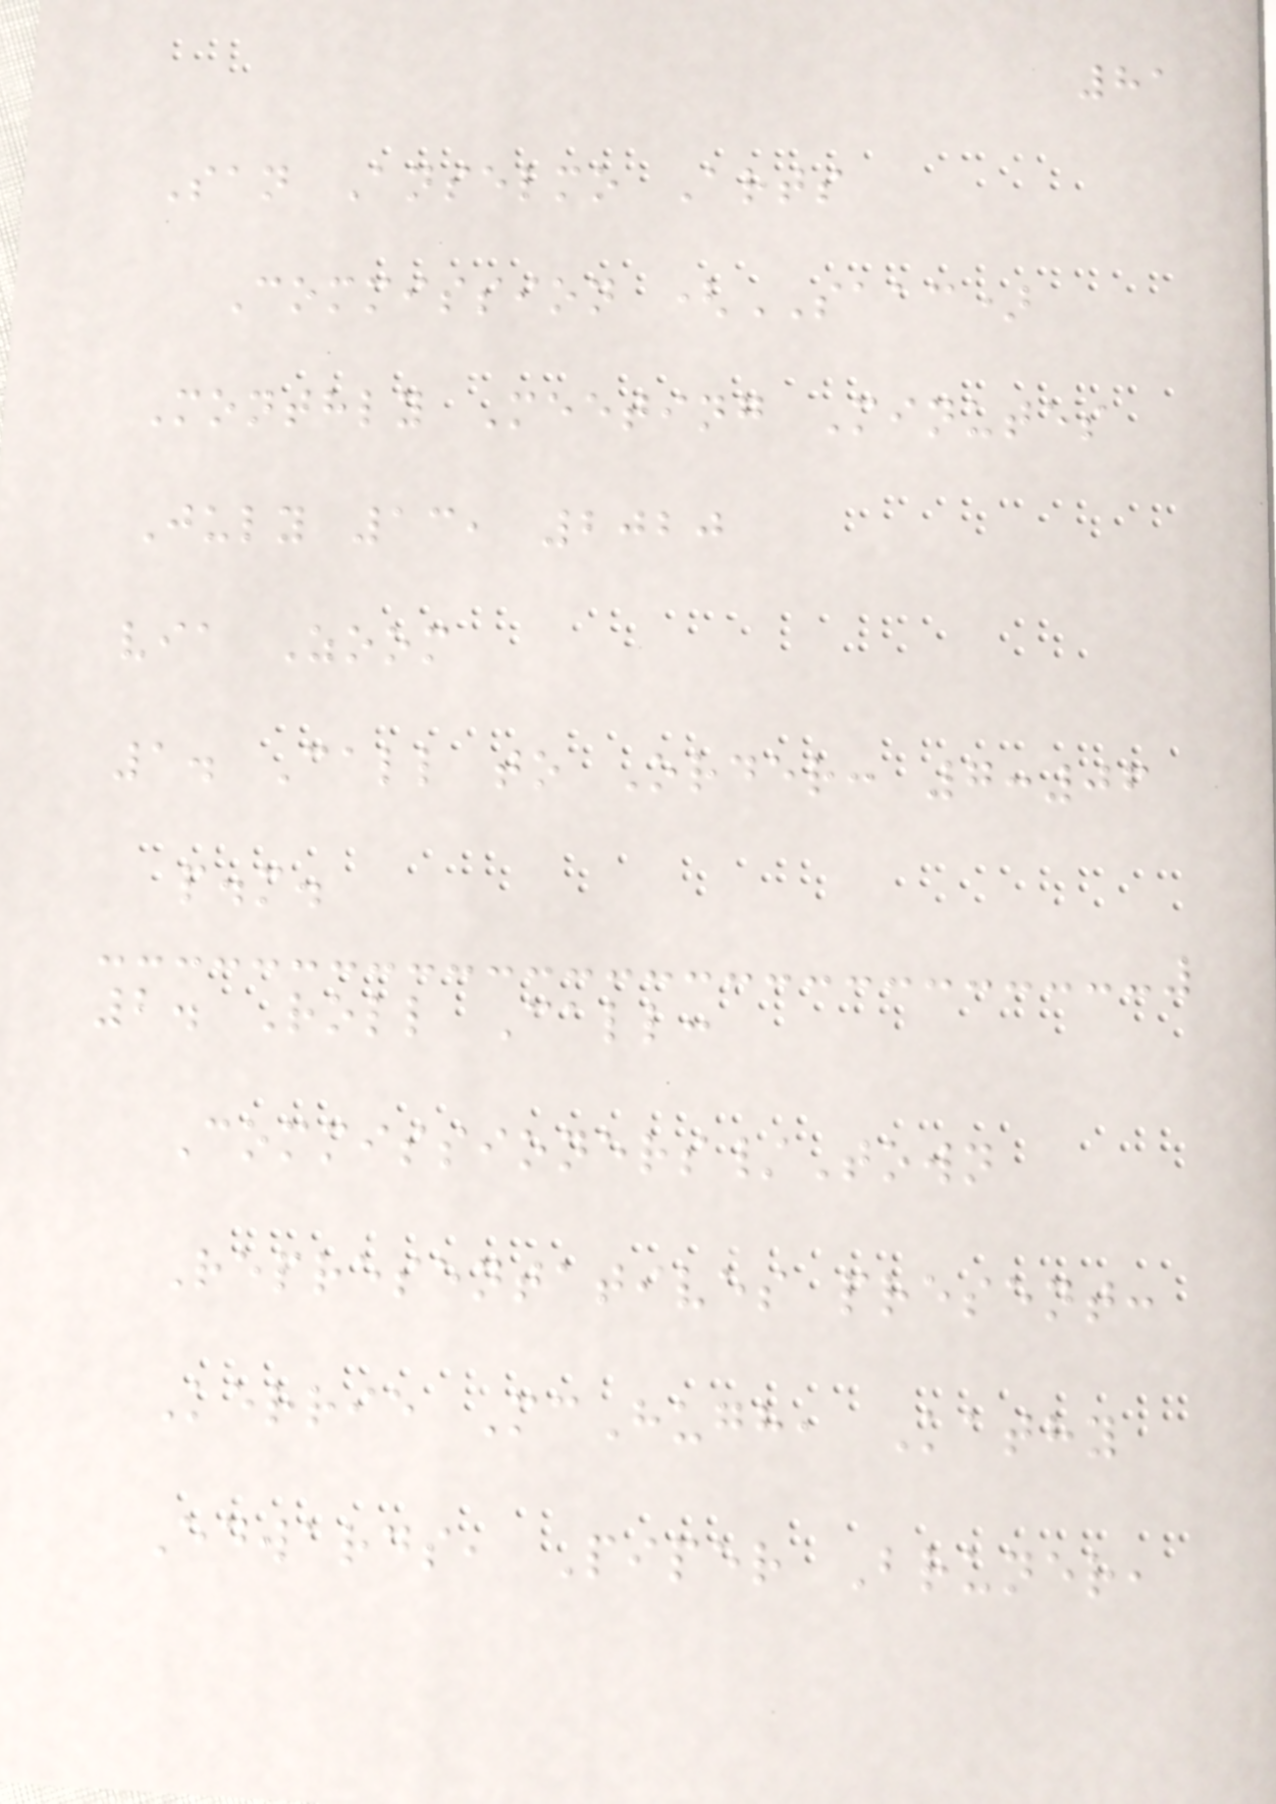81
San Anselmo Arts
Commission (SAAC)
Monthly Meeting Minutes
July 13, 2020
via Zoom
1. Call to Order: 7:06
p.m.
2. Roll Call:
Commissioners/Town
Representatives present:
Kerrie McHugh, Kathy
Edwards, Piper Bruner,
